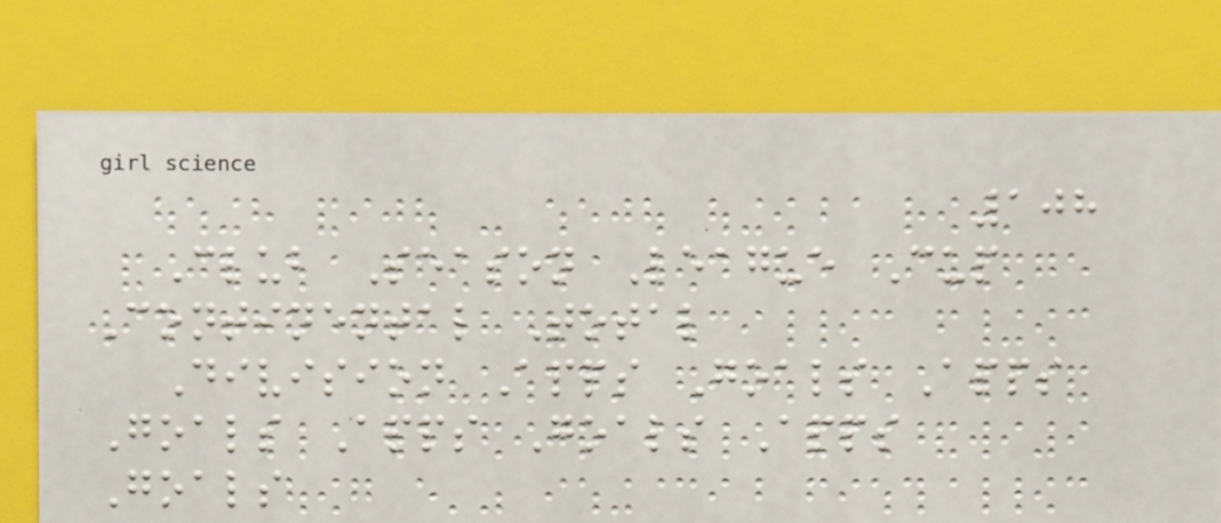108
Club Season League Cup
Continental Total
Division Apps Goals Apps
Goals Apps Goals Apps
Goals
